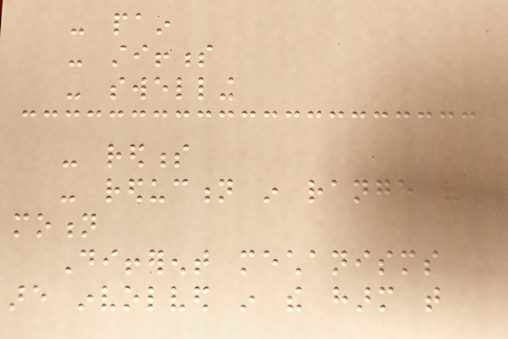- pain
- stiffness
- swelling
- redness
- reduction in range of
motion
Different mechanisms
are involved in the harm that
